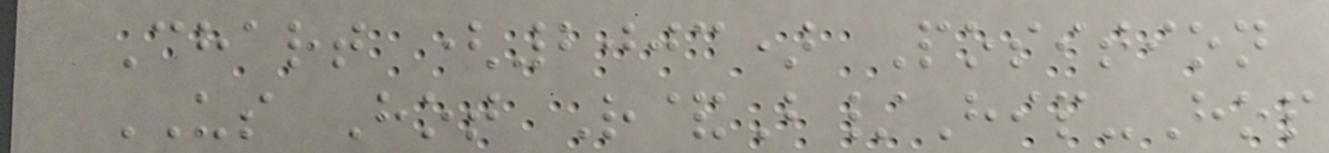Chart (2003) Position
US Hot R&B/Hip-Hop
